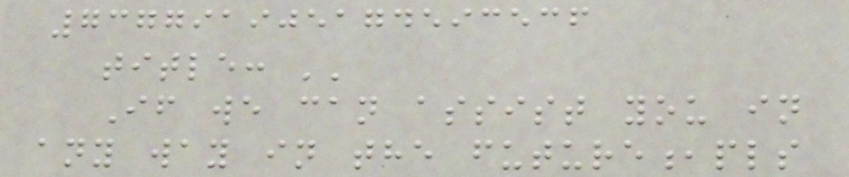737791905174593536
title: ''
If we can assist you in
any way in the future,pls
